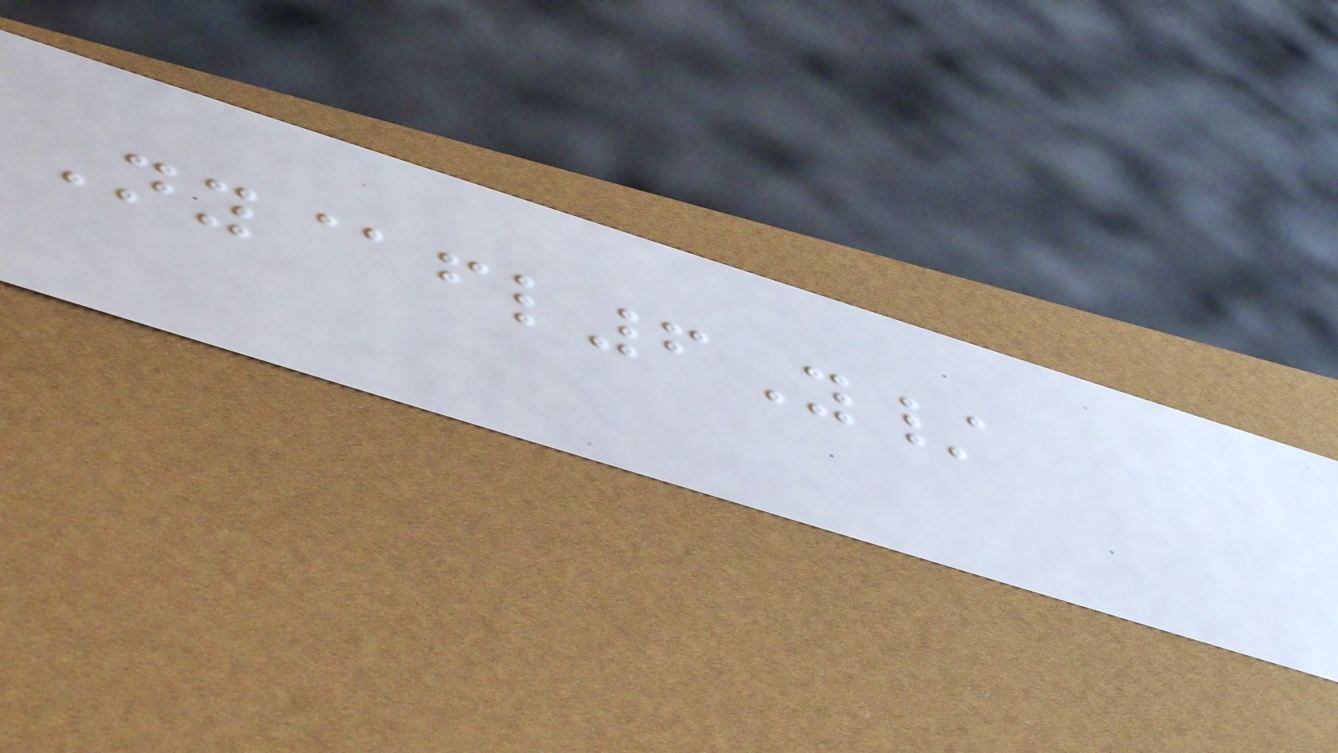Ny@fl6Y/
